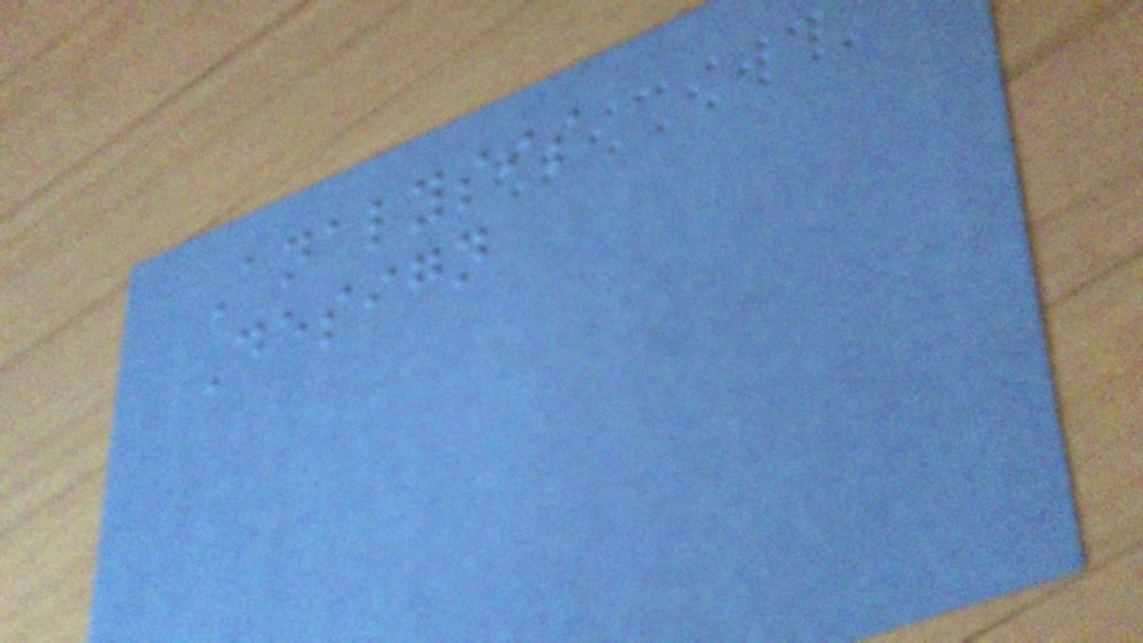Analysis
Design
